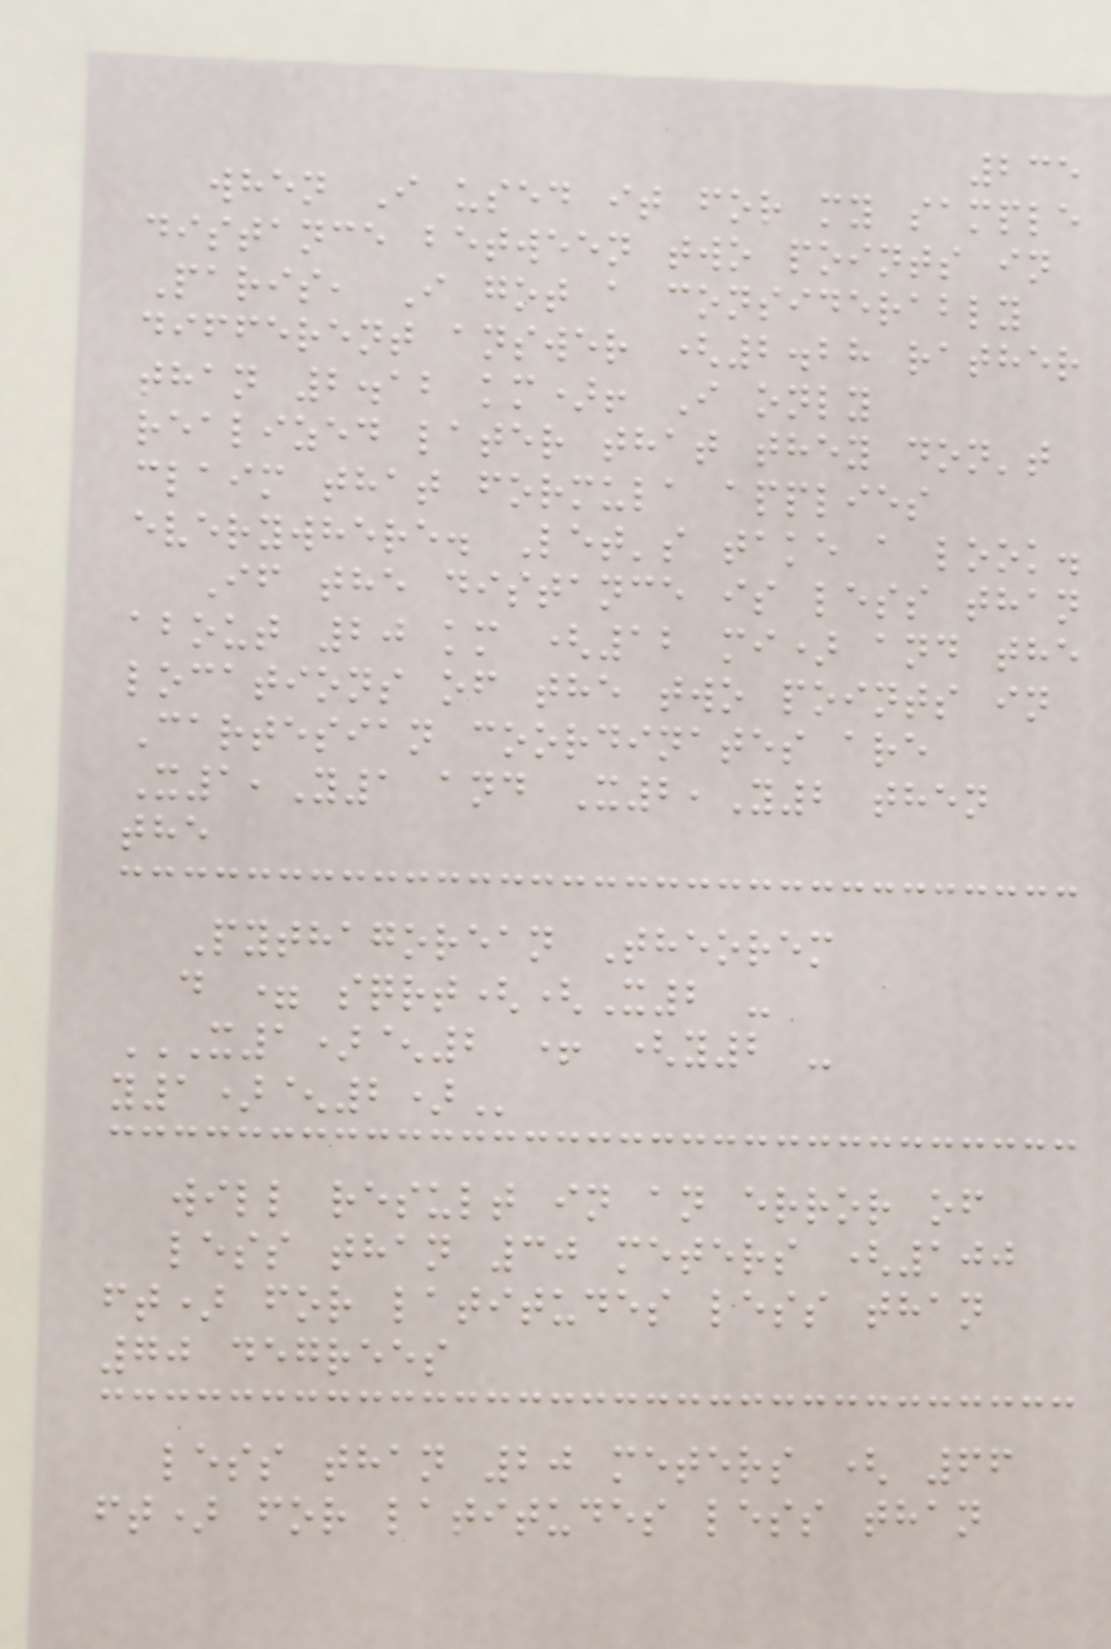235
when I used it for my sample
distance between two points in
Paris, I got a considerably
different answer (2.28 rather
than 2.12 km)! I only
realized later that they don't
claim that formula applies
everywhere. Let's take a look.
If the distance is less than
about 20 km (12 mi) and the
locations of the two points in
Cartesian coordinates are
X1,Y1 and X2,Y2 then
the
Pythagorean Theorem
d = sqrt((X2 -
X1)^2 + (Y2 -
Y1)^2)
will result in an error of
less than 30 meters (100
ft) for latitudes less than
70 degrees
less than 20 meters ( 66
ft) for latitudes less than
